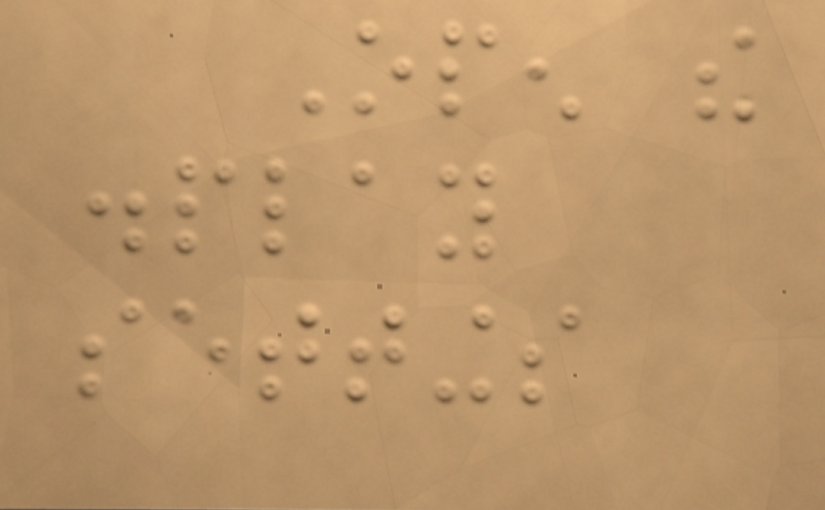Open the
display
settings
